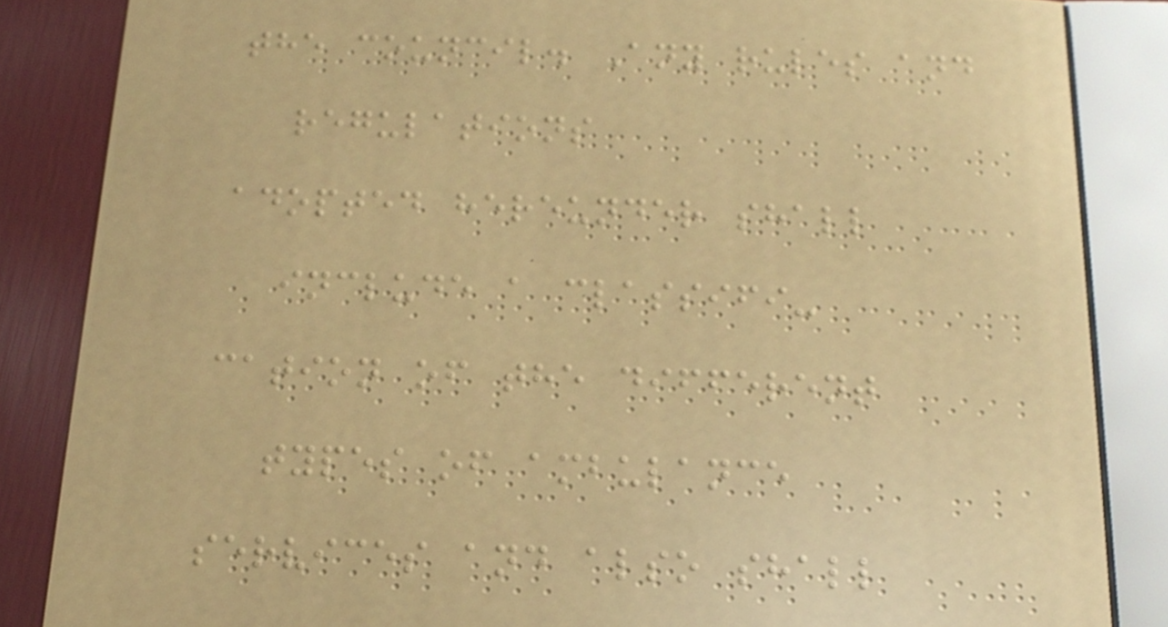the council. Any rules and
regulations
adopted hereunder shall
include a classifi-
cation of the different
types of ambulance
services and also shall
